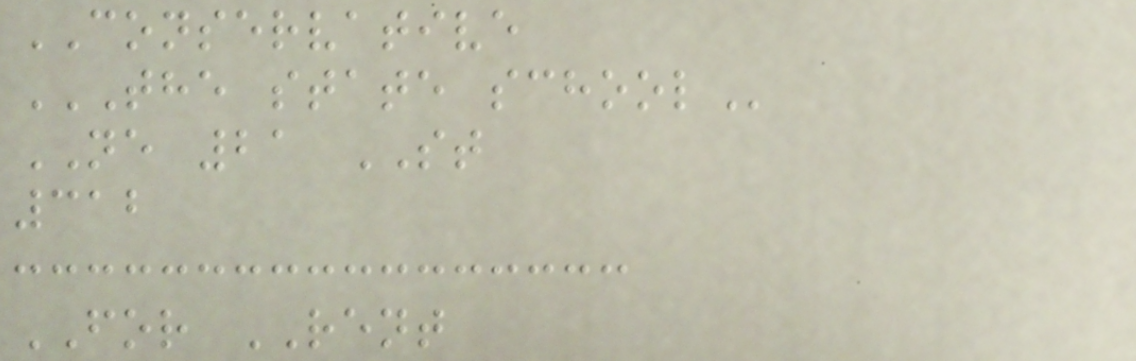CONSERVATIVE
THE STATE SCHOOL
NE 21 ST
312
FOR RENT
